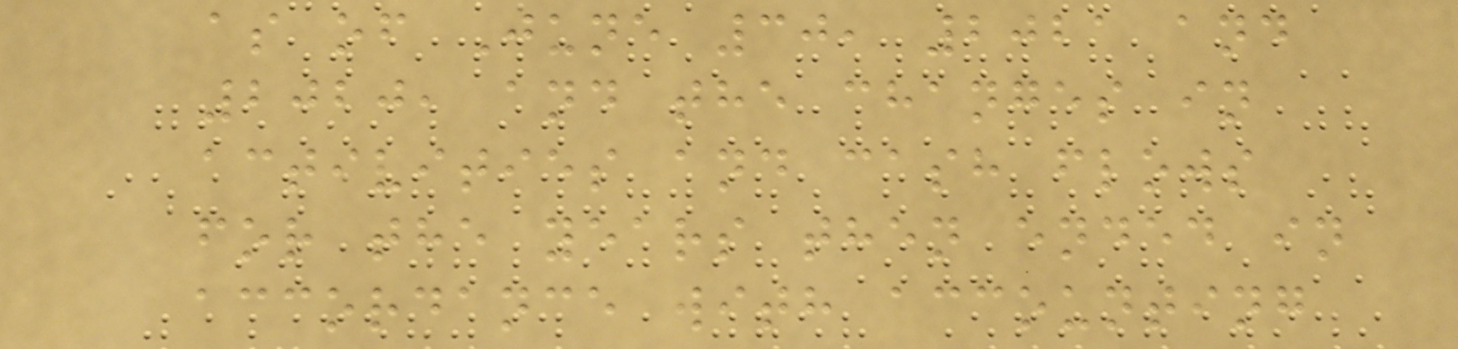as of June 30, 2021 and
2020, and the changes in
activities and cash flows
for the years then ended in
accordance with accounting
